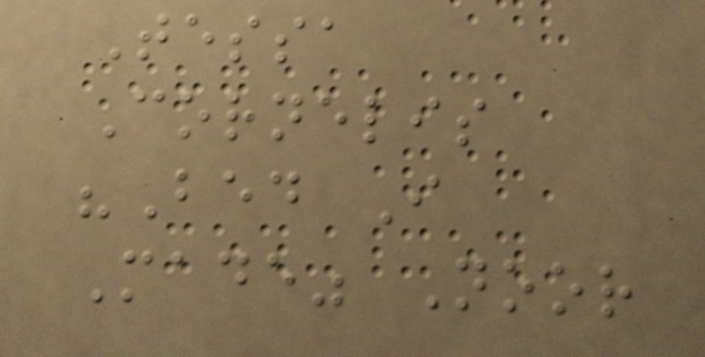Tessa
Cornelis
"Bed I
Made" Noor
